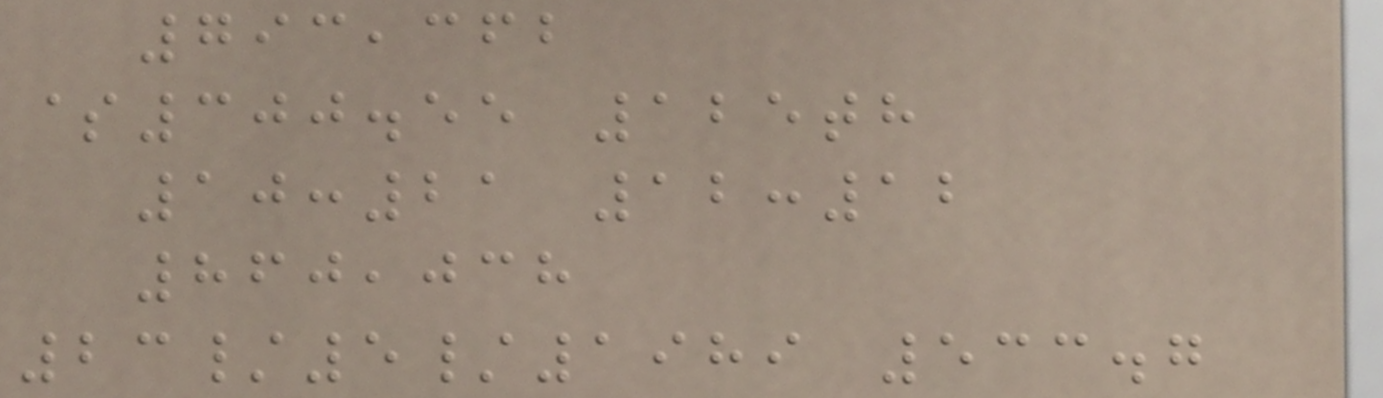793,362
$300.55 125th
10:21 12:12
860,038
23/5/1989 533.7
